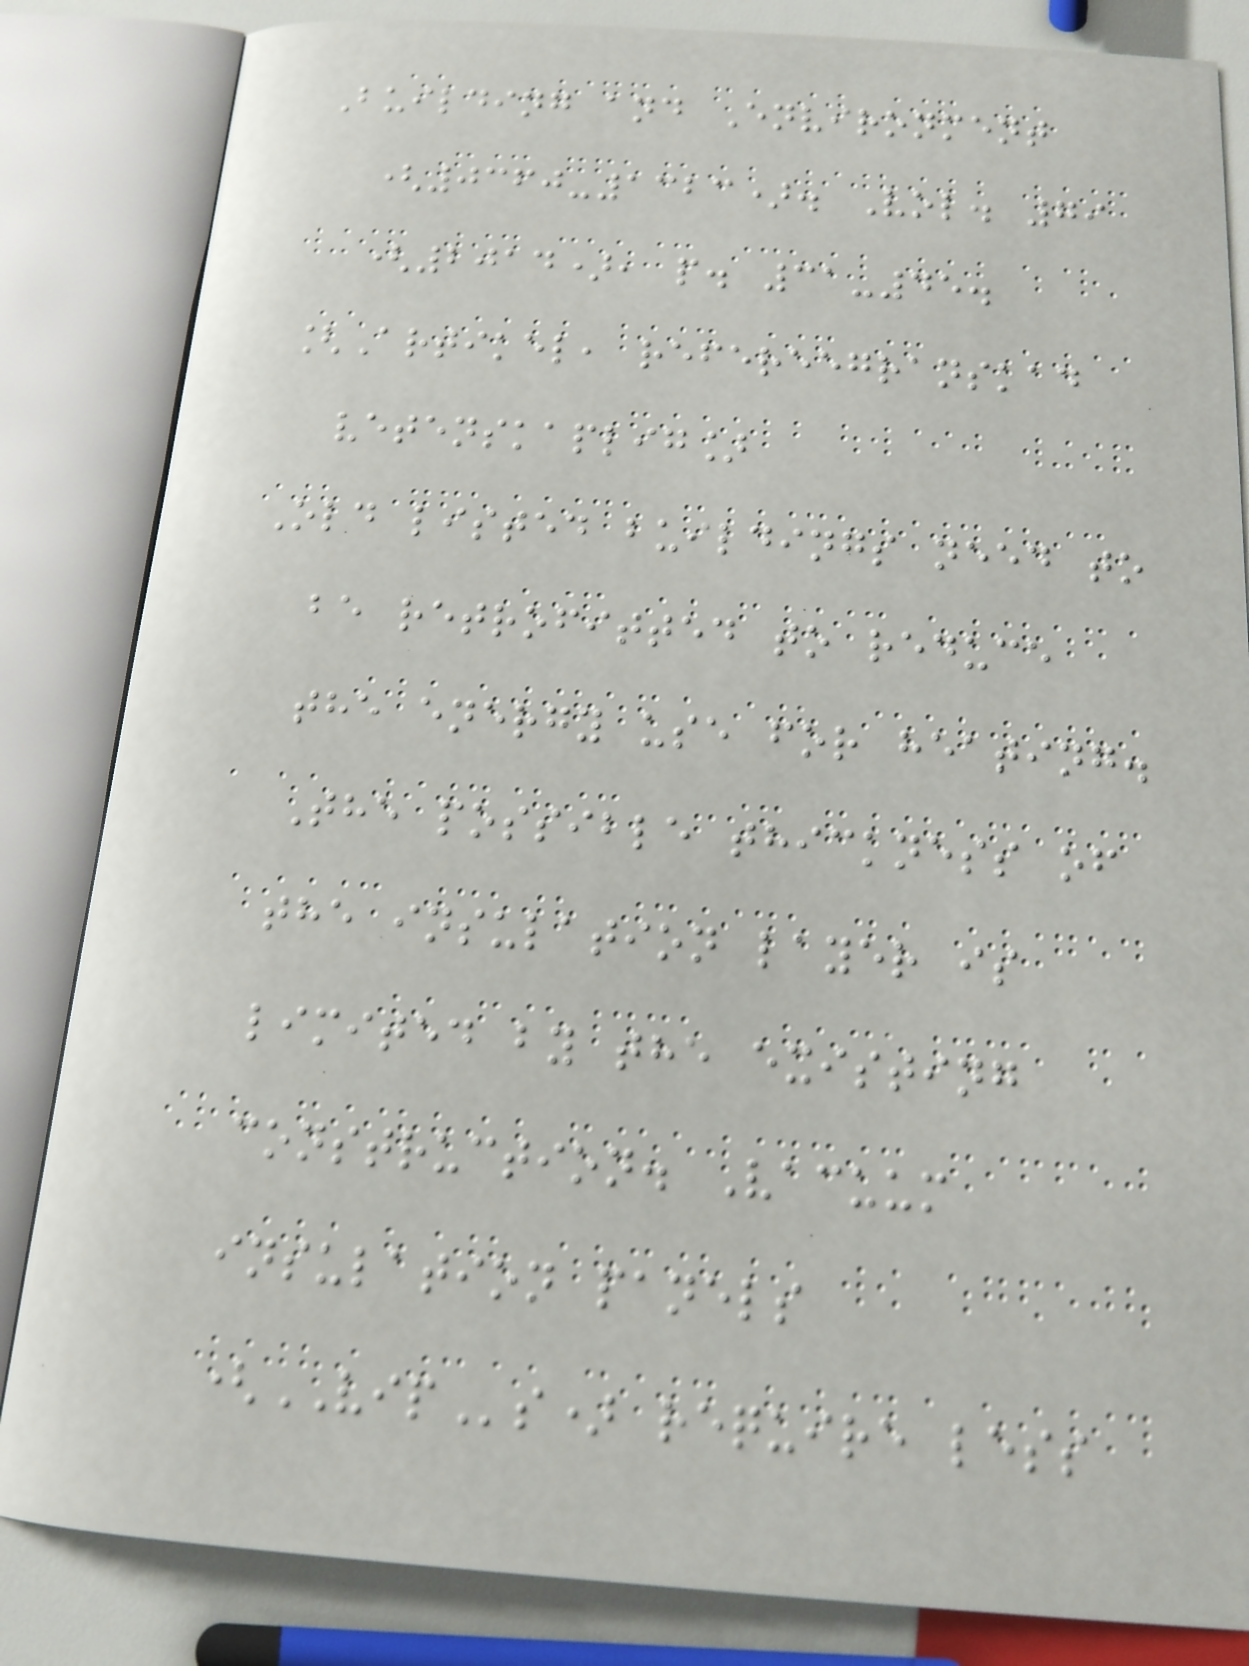Building and Environment
(0360-1323). Vol. 79
(2014), p. 31-45.
[Artikel, refereegranskad
vetenskaplig]
Old listed buildings need to
be retrofitted to reduce
the energy use for heating.
The possible thickness of
the insulation layer is
limited by the existing
construction. Vacuum
insulation panels
(VIPs) require less
